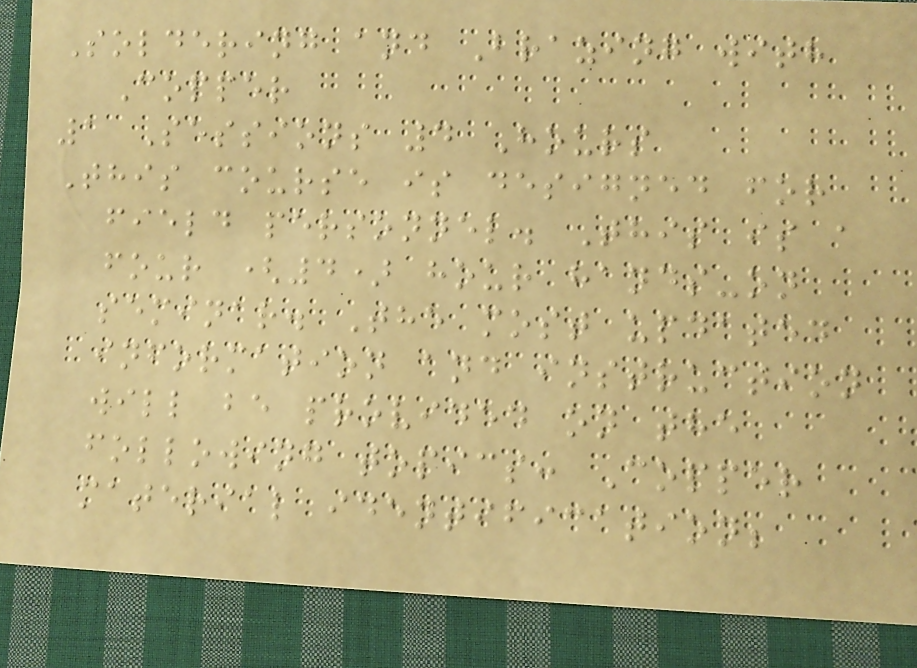Soldering and Brazing with
Copper
1 Sessions 4 Hours
This course is designed for
field personnel. This is a
four (4) hour hands-on
seminar. The most updated
information and instruction
will be provided on the
following topics: Copper
material identification;
